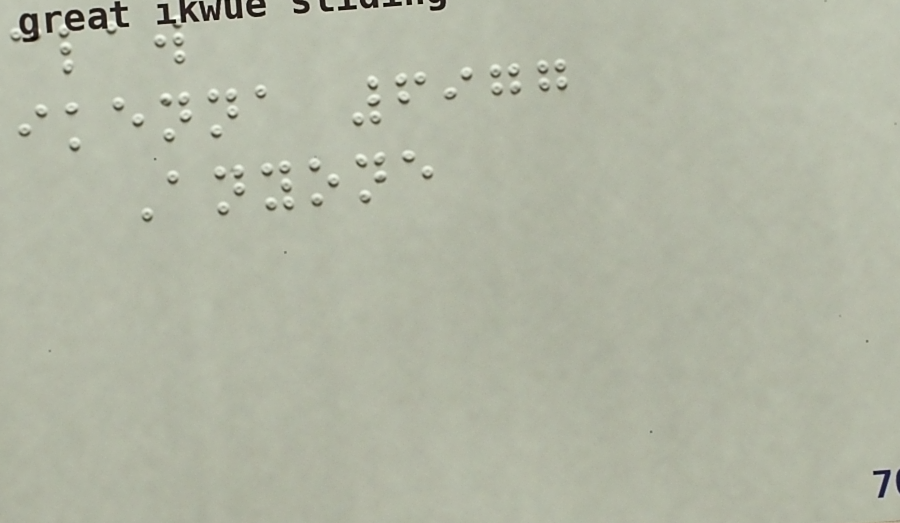claw
ikenna 6977
Anyone
